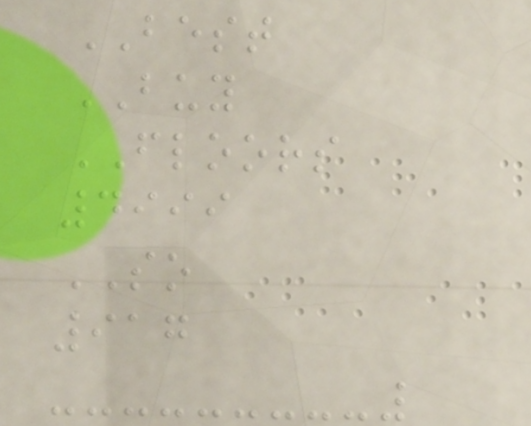BEST
BUY
FLOORS
4999
SO
917
